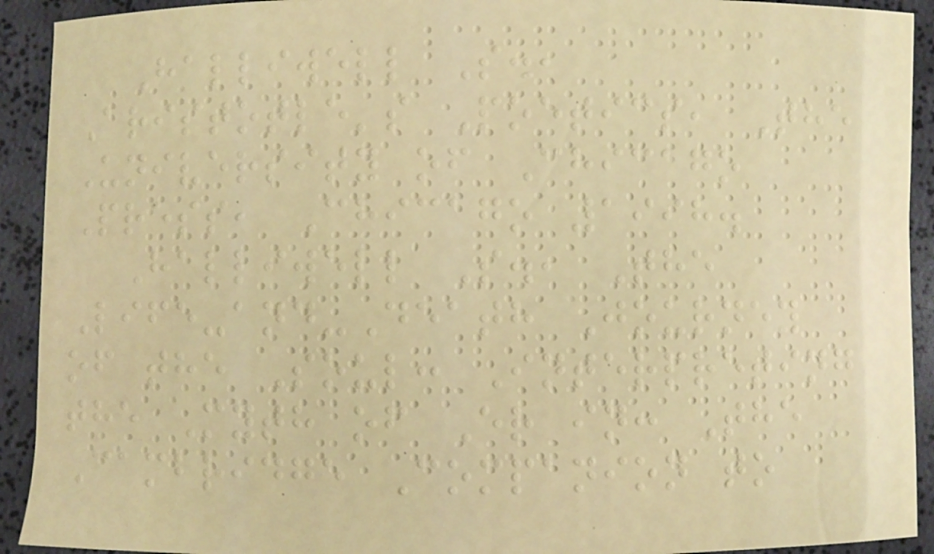Halliwell S.,
Aristotle's Poetics, The
University of Chicago
Press, Chicago 1998.
Halliwell S., The
Life-and-Death Journey
of the Soul: Interpreting
the Myth of Er in: The
Cambridge Companion to
